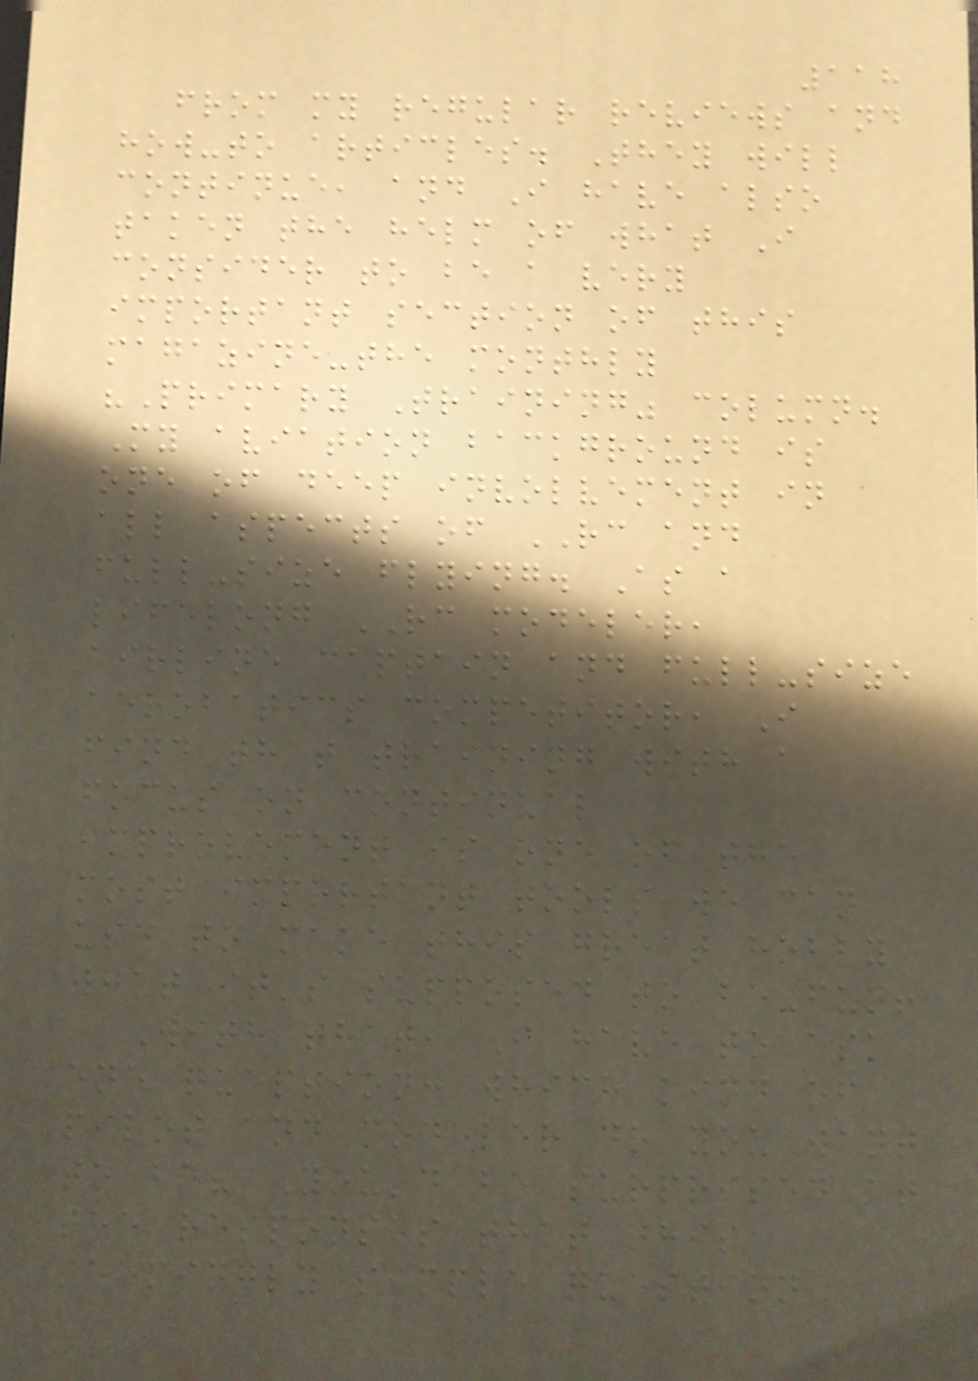118
from my regular reviews and
how-to articles. They will
continue, and I have also
taken the helm of what I
consider to be a very
important section of this
magazine-the monthly
"Primary Training" column.
My aviation background is
one of deep involvement in
all aspects of RC and
full-size flying. As a
lifelong RC modeler,
airline captain and full-size
aerobatics competitor, I
find that training with a
focus on continual
improvement is one of the
most important tools we can
use to make this great hobby
what it's supposed to be-fun!
With that, I have to ask
one question: which kind of
pilot and modeler do you want
to be? You'd be surprised at
the responses that this
seemingly simple question
